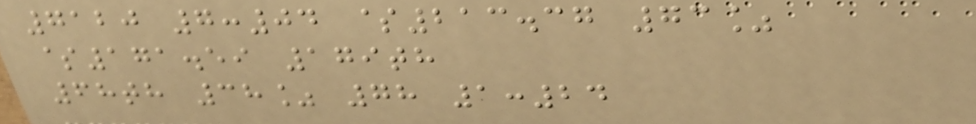7120 7:04 $213.37 73%
$171.59 179th
68th 38% 78 1:24
